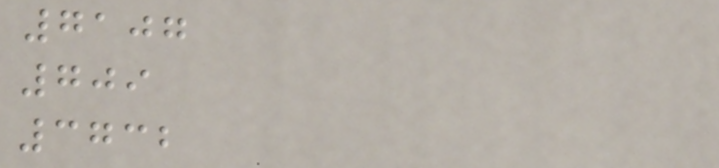7107
709
3732
